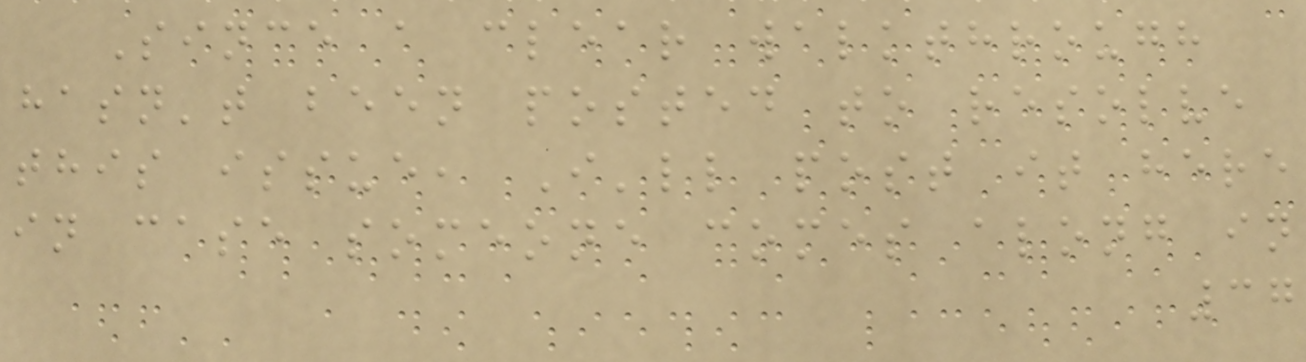Since a clear walkthrough
hasn't been posted to resolve
this issue, I'll post it here
in case someone comes along in
37
